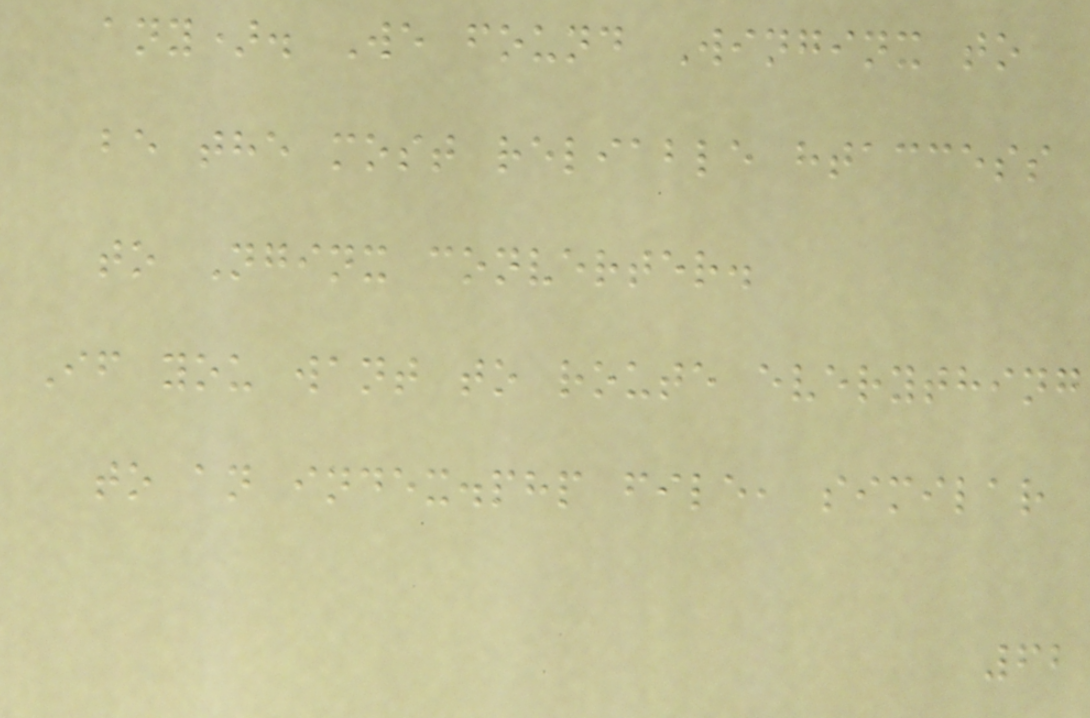any). We found Winginx to
be the most reliable htaccess
to Nginx converter.
If you want to route everything
to an index.php file, similar
62
